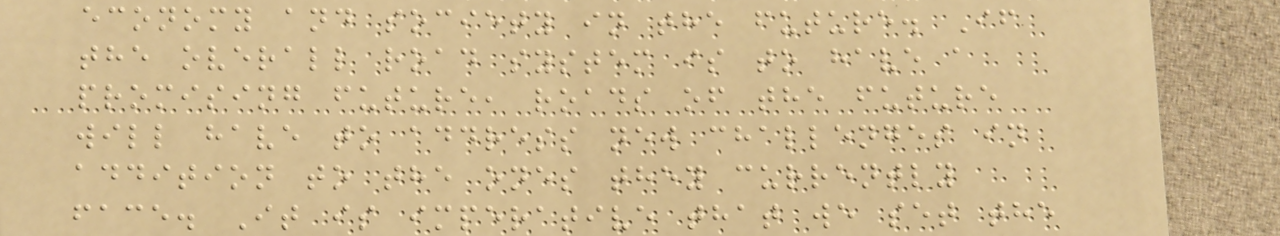economy and society in the future. If
the overall road system is to have a
promising future, roads of the future
will have to address new challenges in
addition to the ones they currently
face. It is imperative that we set the
